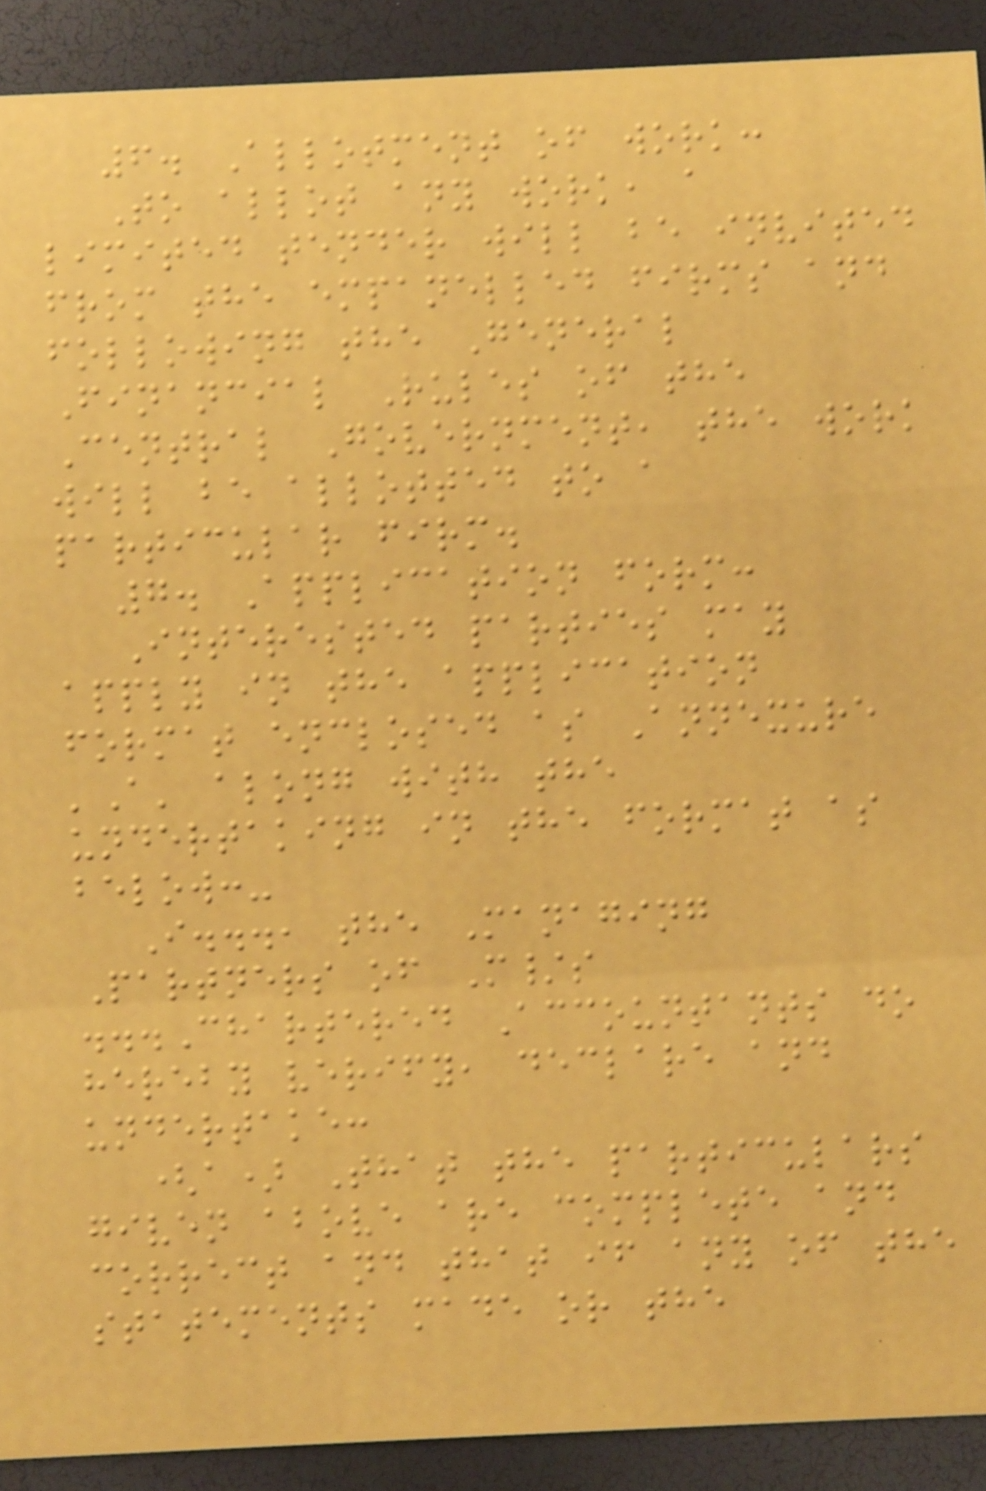6. Allotment of work:
To allot any work, a
limited tender will be invited
from the empanelled firms and
following the General
Financial Rules of the
Central Government, the work
will be allotted to a
particular firm.
7. Application form:
Interested parties may
apply in the application
format enclosed as Annexure
'A' along with the
undertaking in the format as
below:-
I..., the Managing
Partners of M/s
...Chartered Accountants do
hereby verify, declare and
undertake:
(a) That the particulars
given above are complete and
correct and that if any of the
statements made or the
